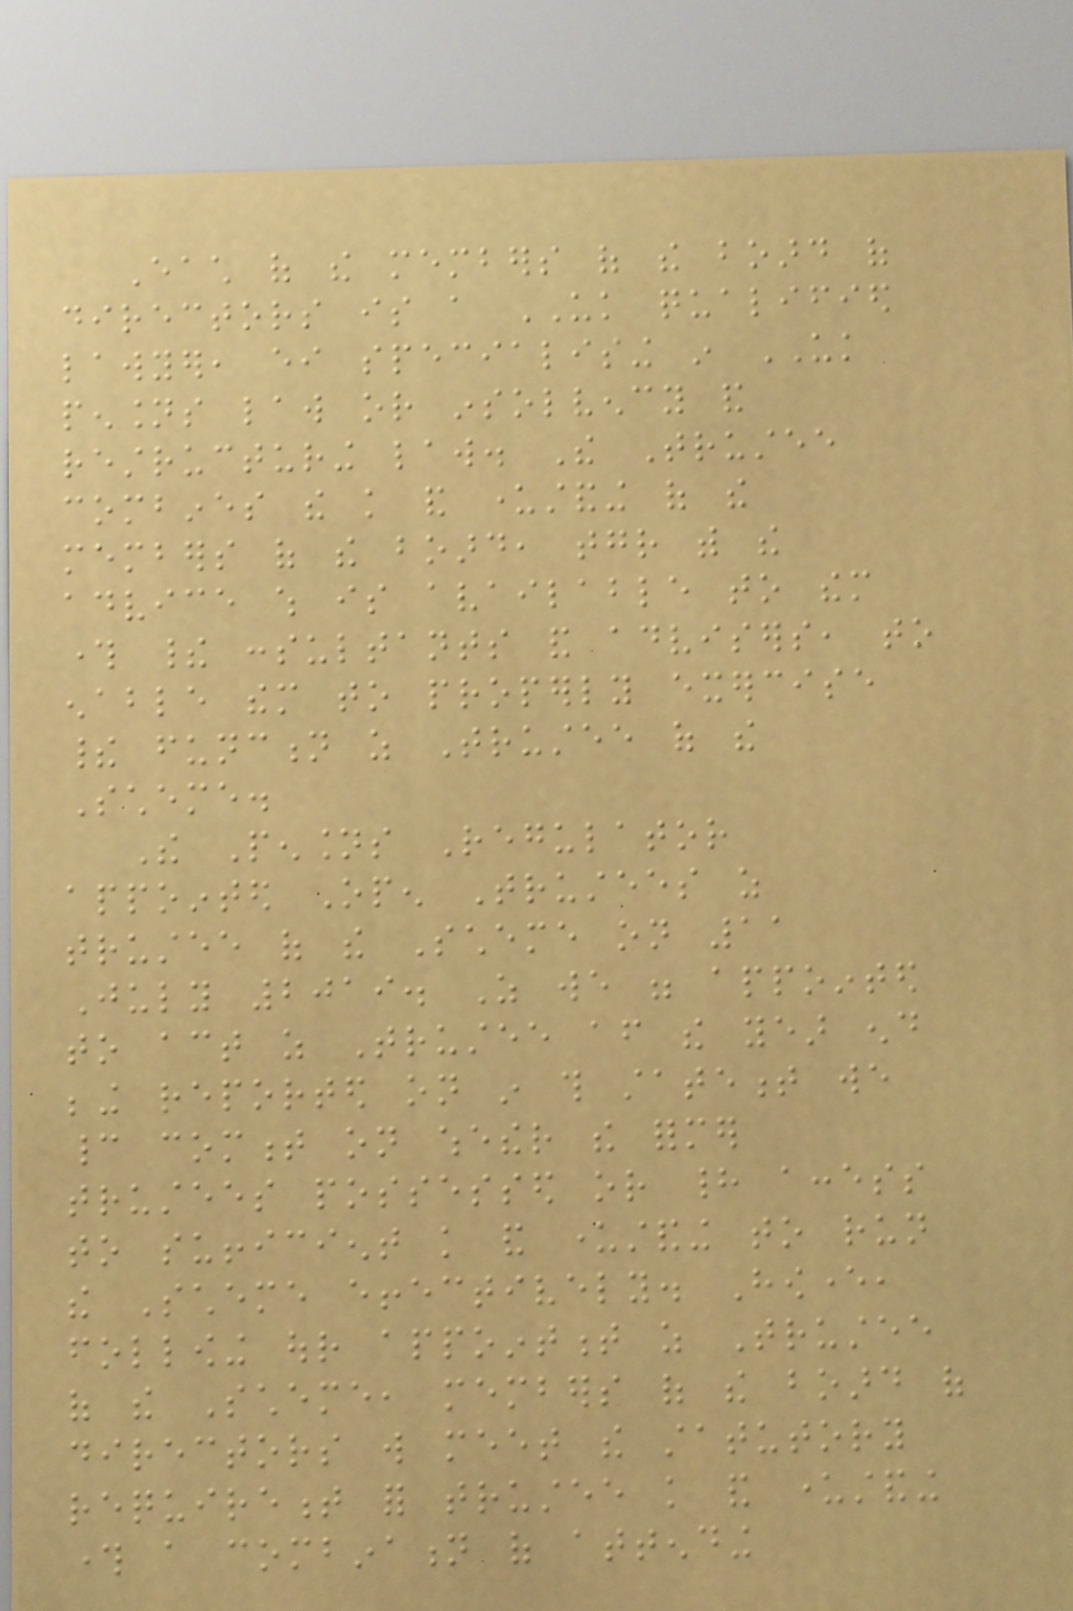Each of the members of the board of
directors is a UK qualified
lawyer, either specialising in UK
pensions law or insolvency and
restructuring law. The Trustee
combines the knowledge and understanding of the
members of the board, together with the
advice which is available to them
through their consultants and advisers, to
enable them to properly exercise
their function as Trustee of the
Scheme.
The Pensions Regulator
appointed Open Trustees as
trustee of the Scheme on 11
July 2019. As we were appointed
to act as Trustee after the year end
being reported on in this statement we
cannot comment on whether the former
trustees possessed or had access
to sufficient knowledge and understanding to run
the Scheme effectively. However,
following our appointment as Trustee
of the Scheme, members of the board of
directors will meet the statutory
requirement for trustee knowledge and understanding
through a combination of attending
